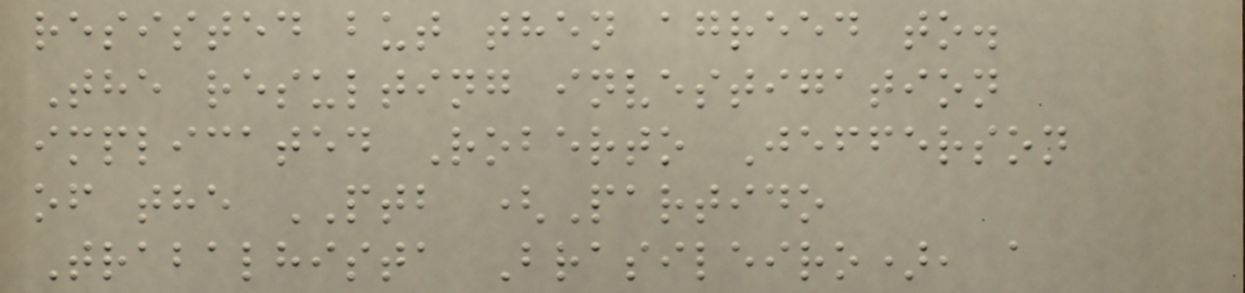resisted but then agreed to.
The resulting investigation
implicated Roberto Jefferson
of the PTB (Partido
Trabalhista Brasileiro), a
